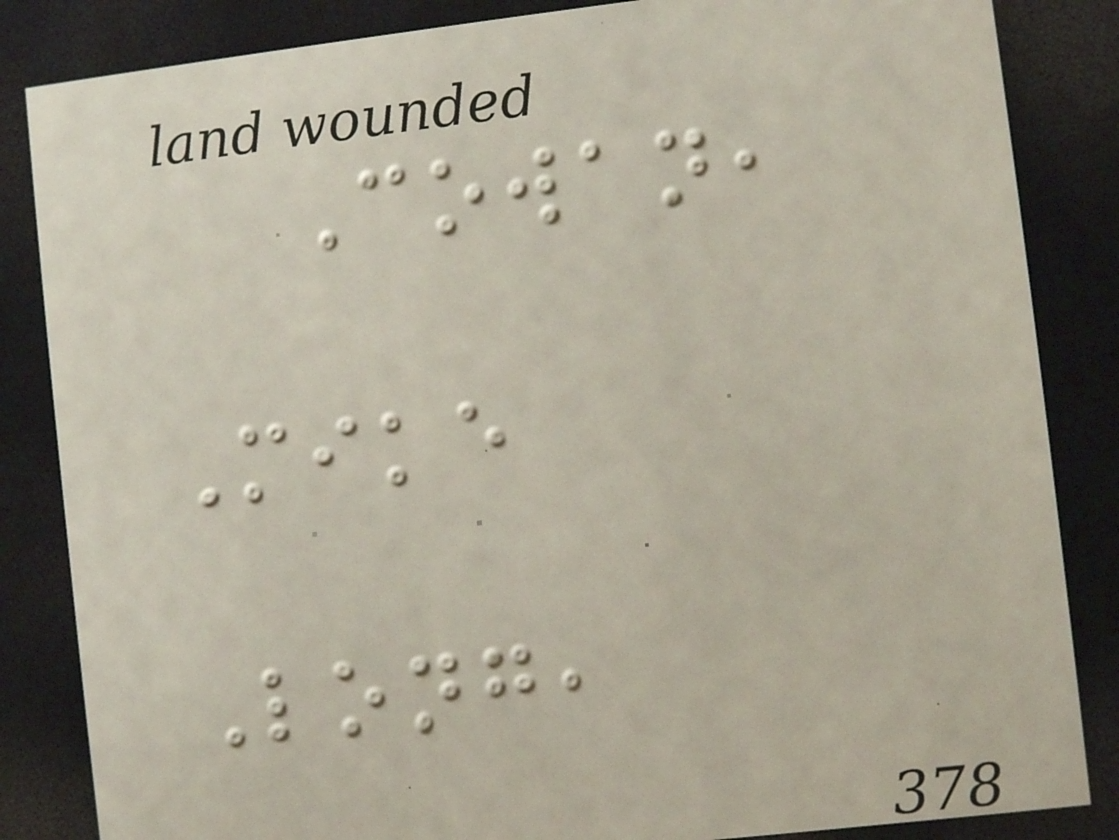Cowan,
Mike
Long,
